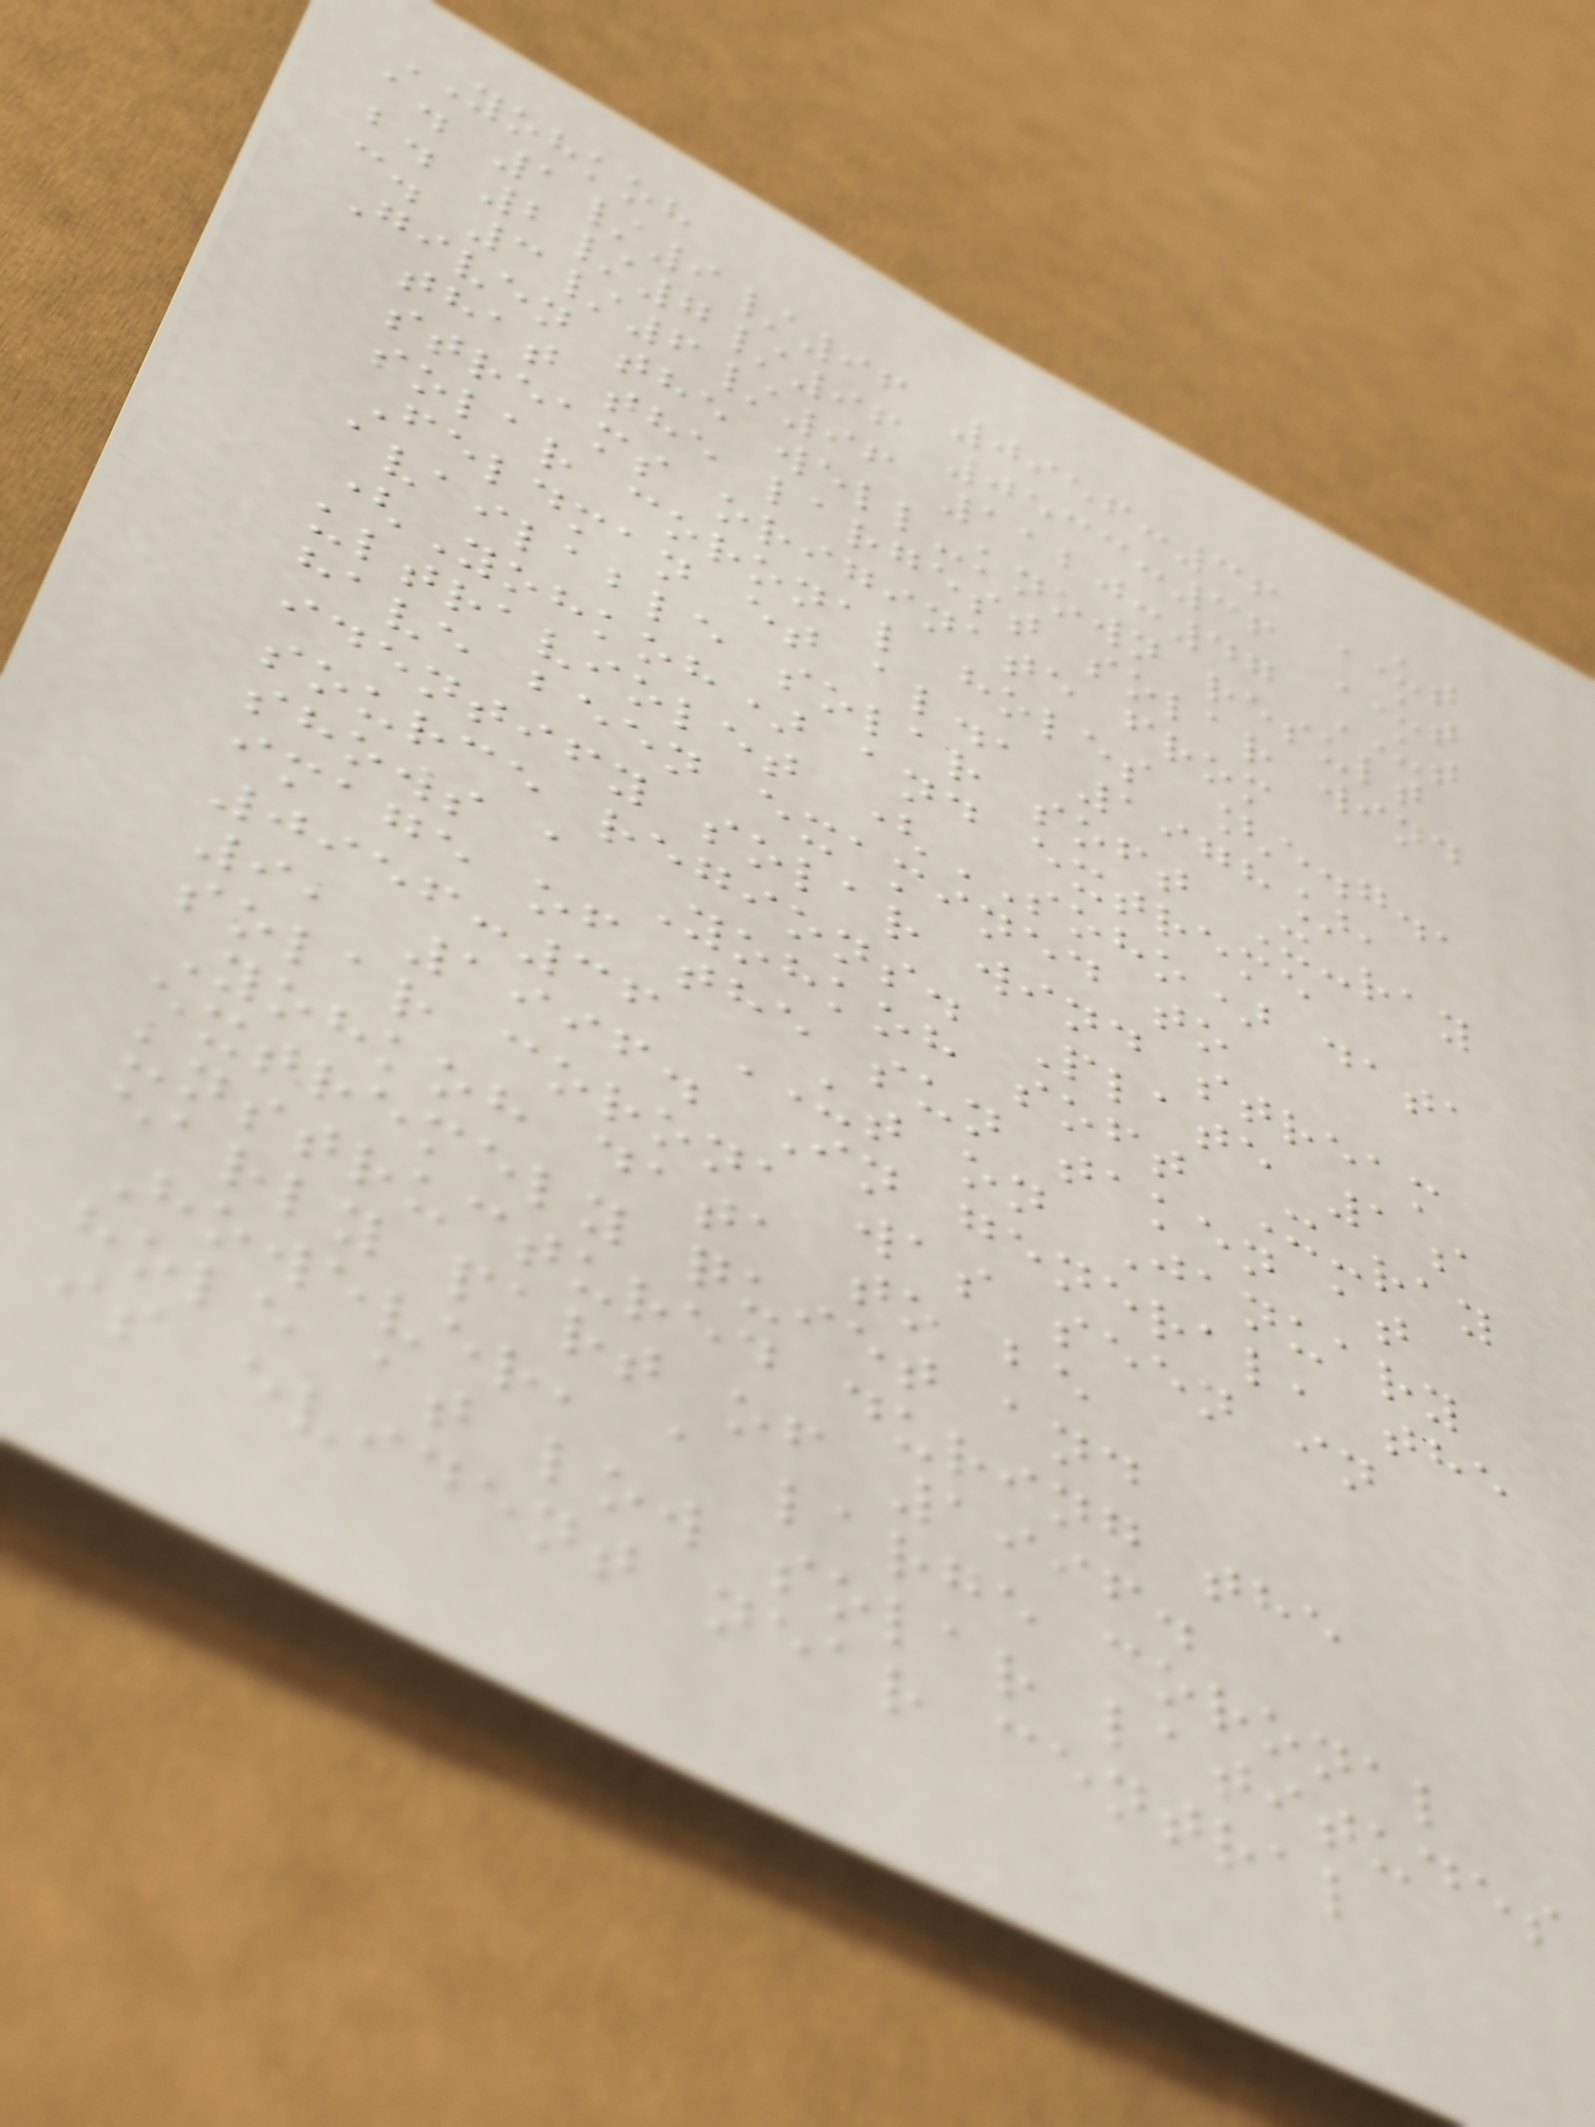YOHKOH
a. 1/9/96 0956:36 UT
b. 2/7/96 0533:36 UT
c. 3/6/96 1120:47 UT
Given the well-known result
that the largest solar wind
streams originate from
solar coronal holes [e.g.,
Feldman et al., 1978],
available solar soft X-ray
(Yohkoh) and extreme
ultraviolet (SOHO) data
have been examined to
identify solar wind stream
source regions. Plate 1a
shows a Yohkoh soft X-ray
image of the sun taken at
0956:36 UT on January
9, 1996. In general, the
solar corona was seen in
Yohkoh data to be
extremely quiet and
unstructured during the
early part of 1996.
However, a large coronal
hole at low solar latitudes
is evident near central
